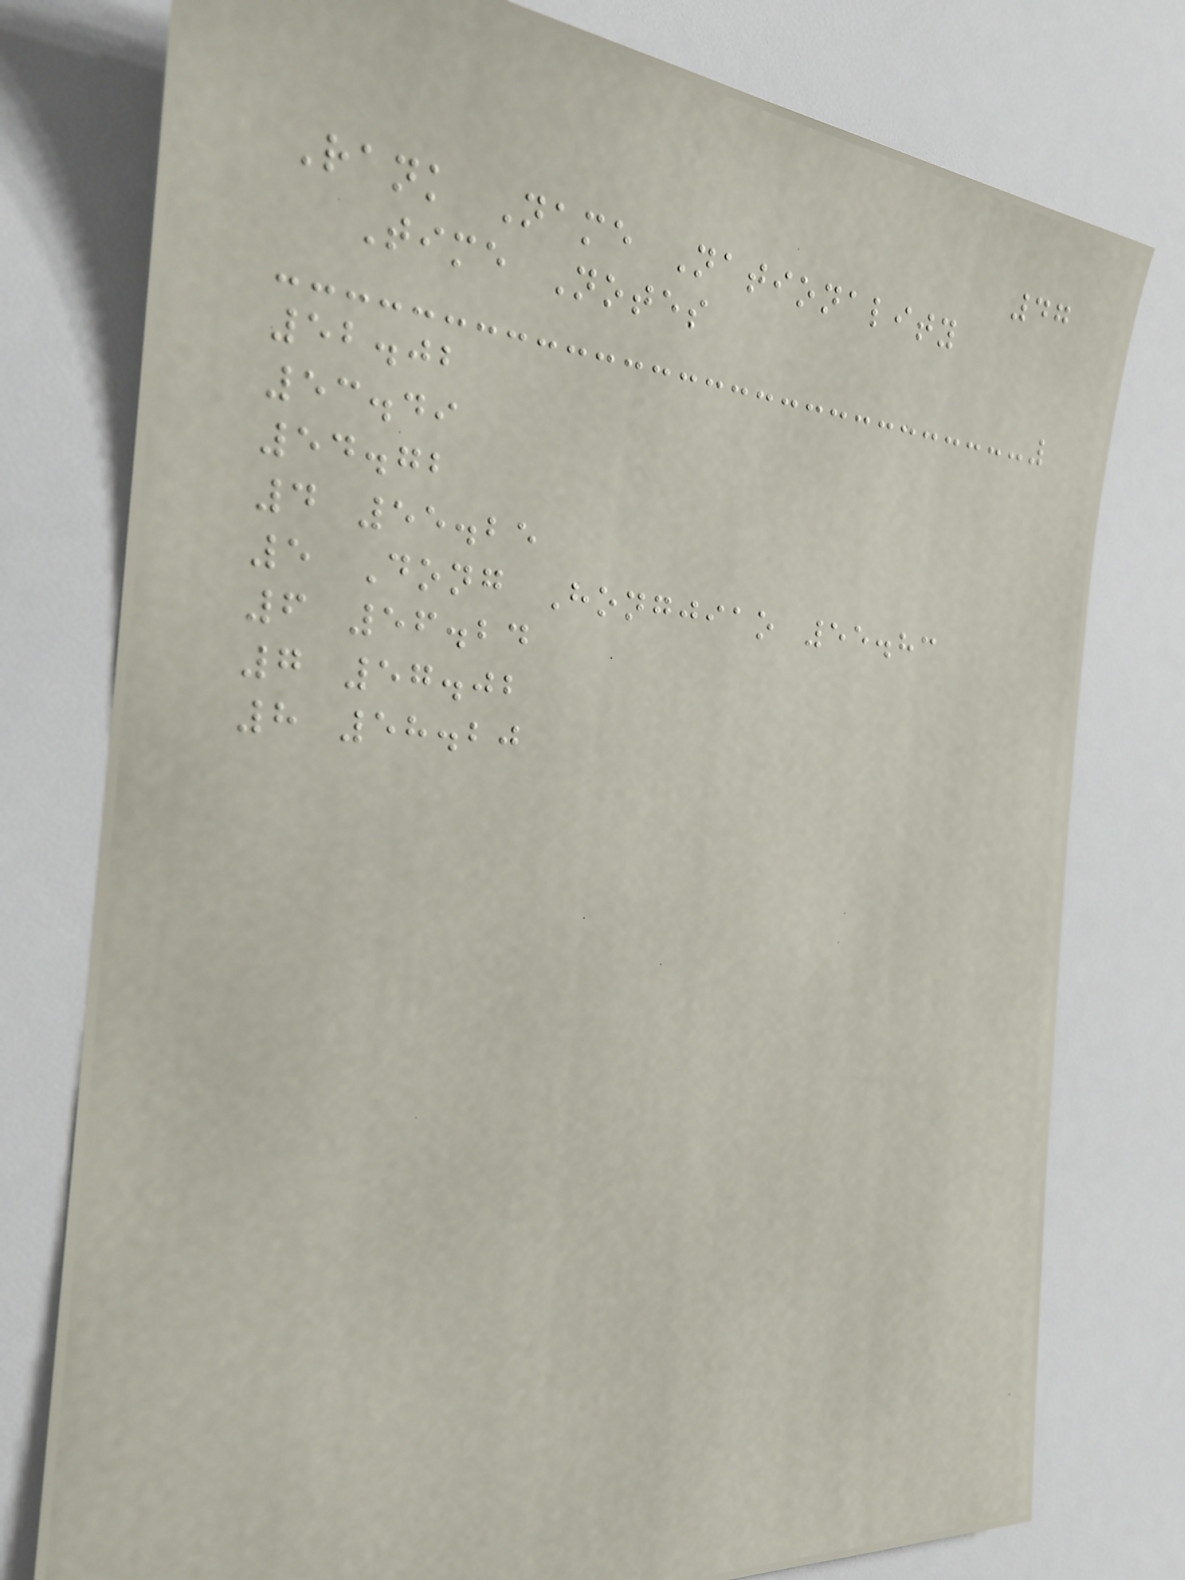47
Rank Name Nationality
Time Notes
52.02
53.49
54.72
4 55.25
5 Dong Hongjiao 55.83
6 56.24
7 57.02
8 58.20
